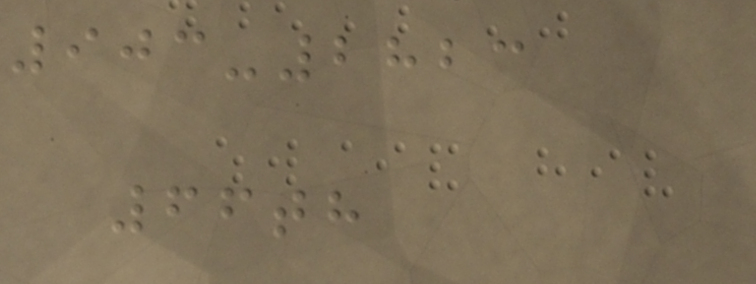903-2823
66th
